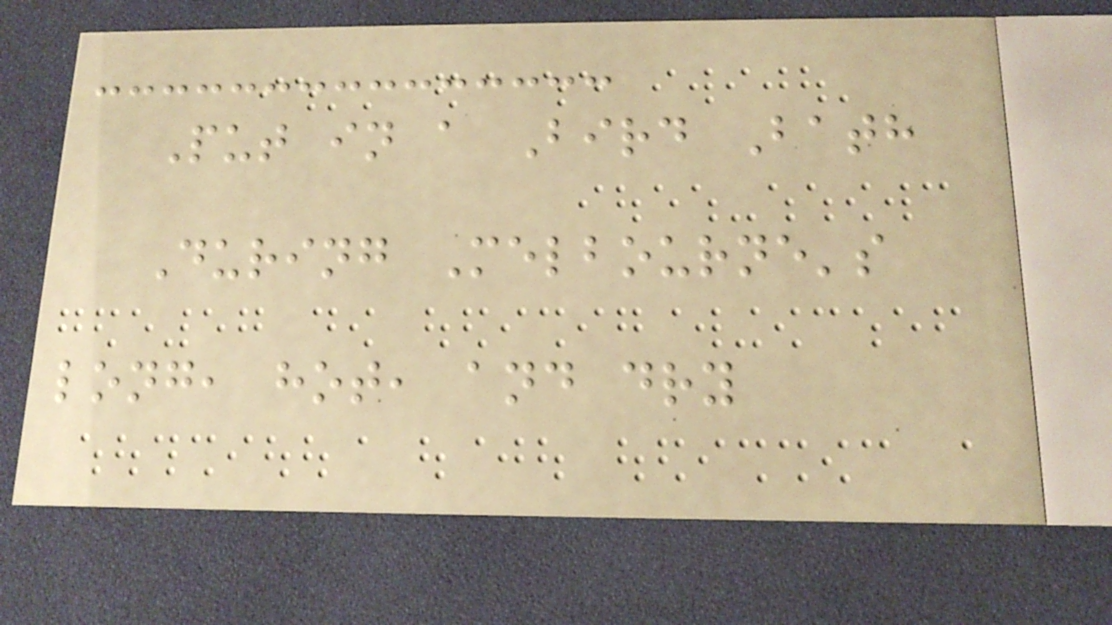Put in a Bird Bath
During Melbourne's
long, hot, and dry
